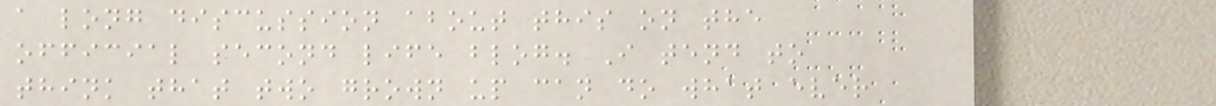a long discussion about this on the
official second life blog. I tend to
think that two grown up can do what ever
